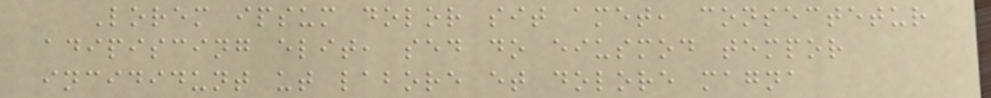Lorem ipsum dolor sit amet, consectetur
adipiscing elit, sed do eiusmod tempor
incididunt ut labore et dolore magna
